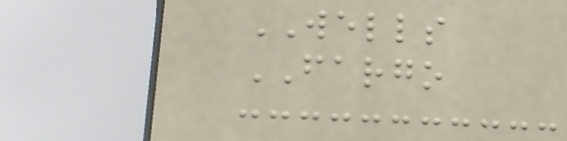WELLS
FARGO
